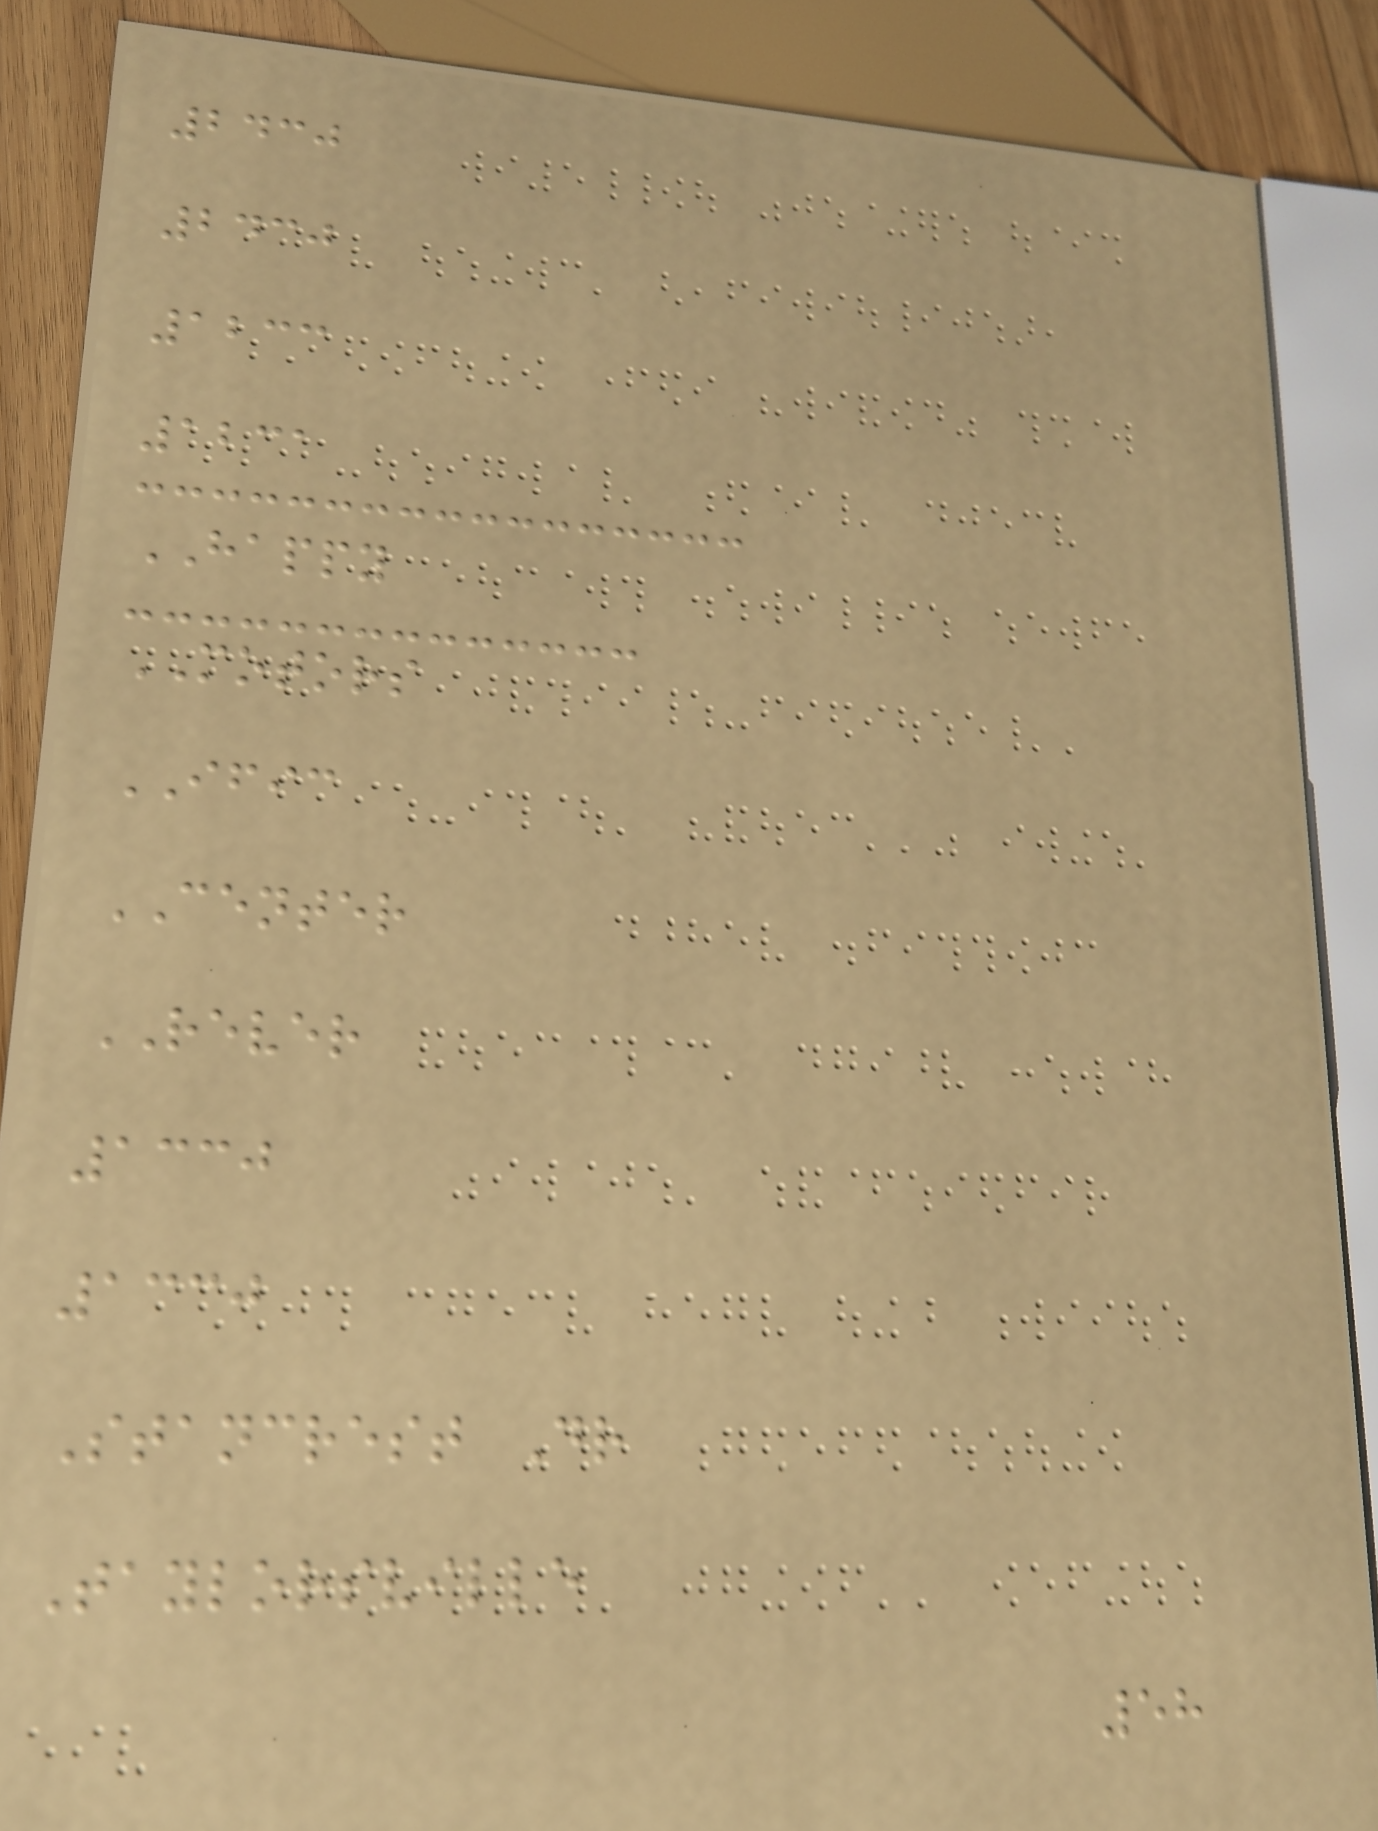2430
2430
1233
1231
HAPPY
MOTORS
IFIC
CENTER
REVER
1330
1330
Stancrest Dr
Taylorsville
58
